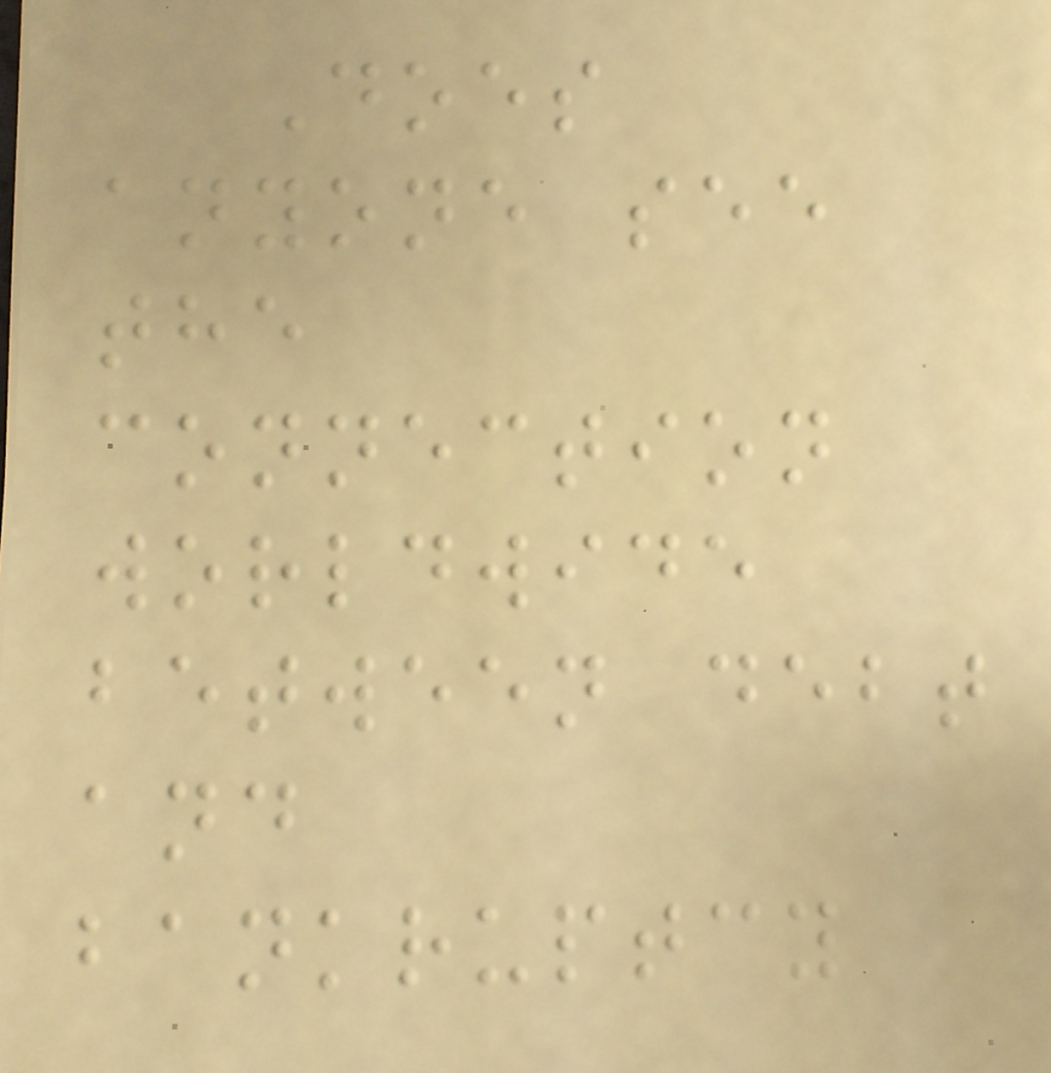Does
anyone see
the
connection
worldwide
between debt
and
bankruptcy
